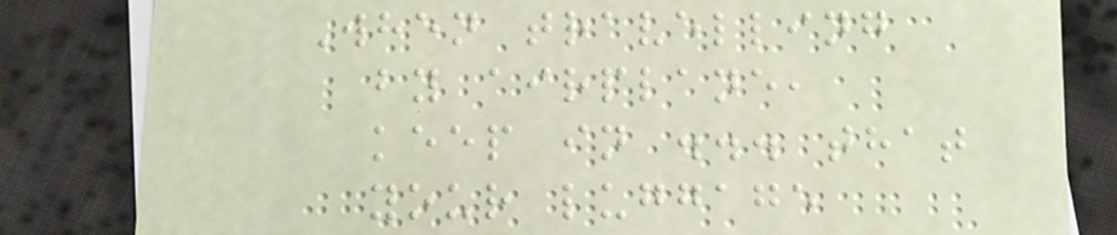When travelling
by airplane,
keep in ... that
your luggage
